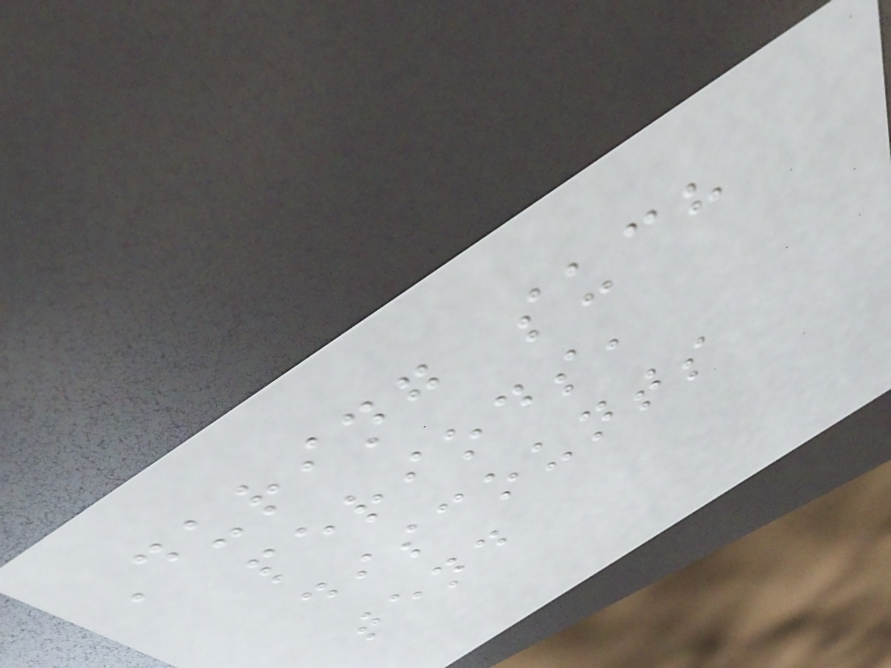During such
periods,
discounts
tend
